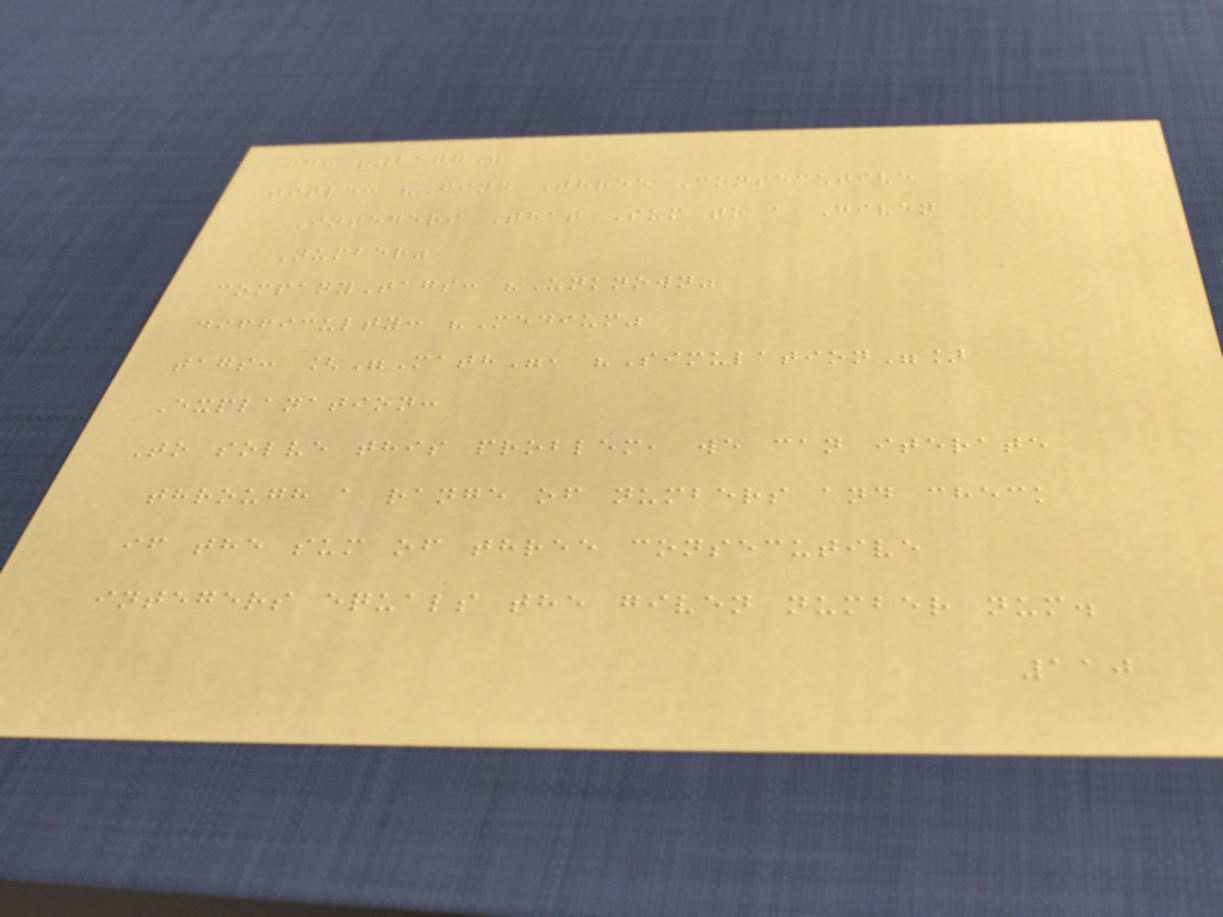id: "2177"
title: "Find Three Consecutive
Integers That Sum to a Given
Number"
companyTags: "Unknown"
difficulty: "Medium"
tags: ["Math", "Simulation"]
Explanation:
To solve this problem, we can iterate
through a range of numbers and check
if the sum of three consecutive
integers equals the given number num.
110
